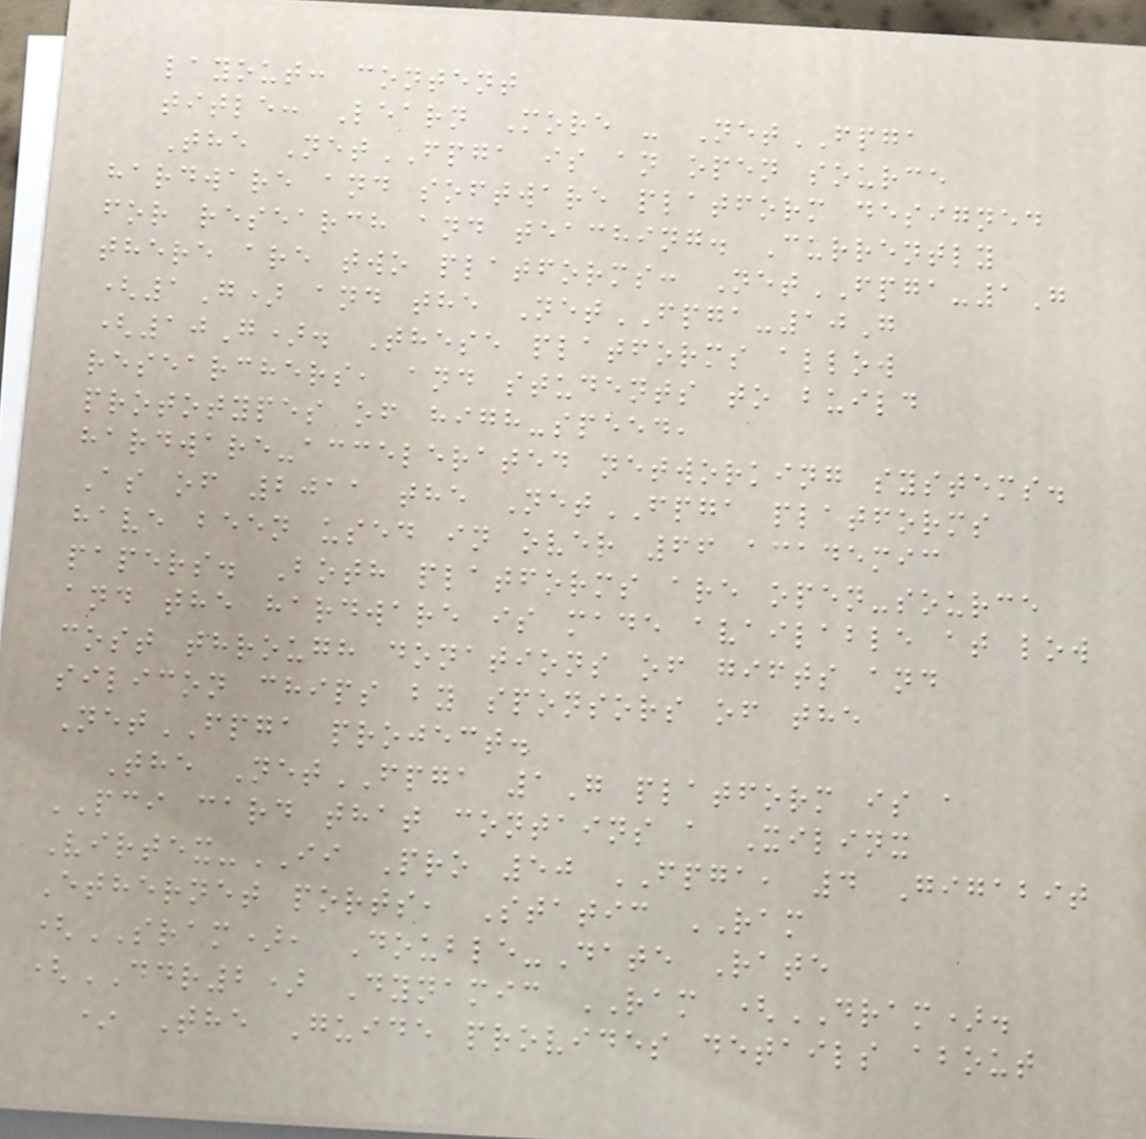layout: content
title: Learn More - NetFPGA
The NetFPGA is an open source
hardware and software platform designed
for research and teaching. Currently
there are two platforms: NetFPGA-1G
(1G) and the NetFPGA-10G
(10G). These platforms allow
researchers, and students to build
prototypes of high-speed,
hardware-accelerated networking systems.
As of 2011 the NetFPGA platforms
have been used in over 66 academic
papers. Both platforms are open-source
and the hardware is made available at low
cost through donations of gifts and
silicon chips by sponsors of the
NetFPGA project.
The NetFPGA 1G platform is a
PCI card that contains a Xilinx
Virtex-II Pro 50 FPGA, 4 Gigabit
Ethernet ports, Static RAM
(SRAM), Double-Date Rate
(DDR2) Dynamic RAM (DRAM).
* The Guide provides details about
